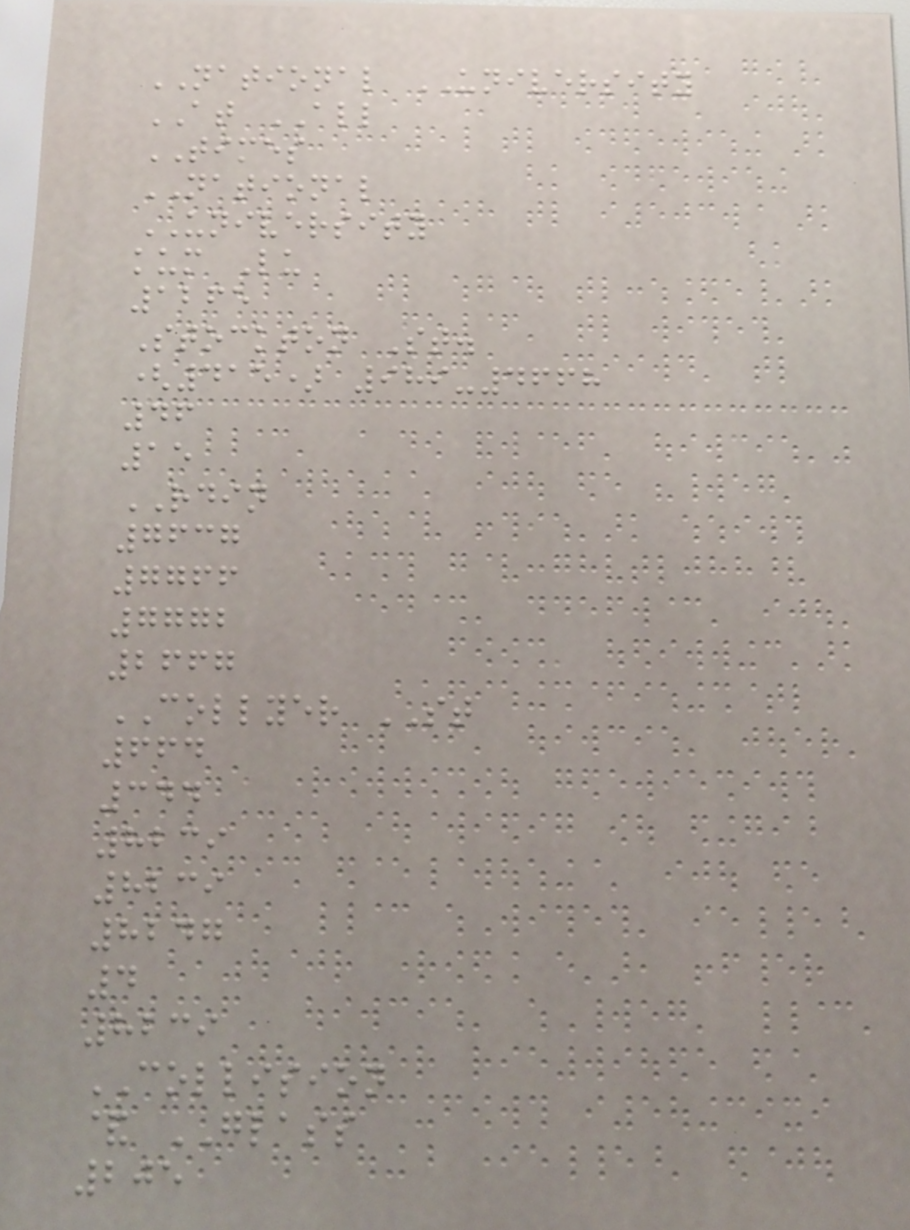NATIONAL UNIVERSITY
AT ALL
TIMES
NATIONAL
UNIVERSITY
kum Lu
1265
Stockton St.
(415) 989-4668
46
15
RDIN
7637
7766
7772
2667
COLLYER ST
664
344
8239
8239
8247
4
8239
COLLISION
& GLASS
205
